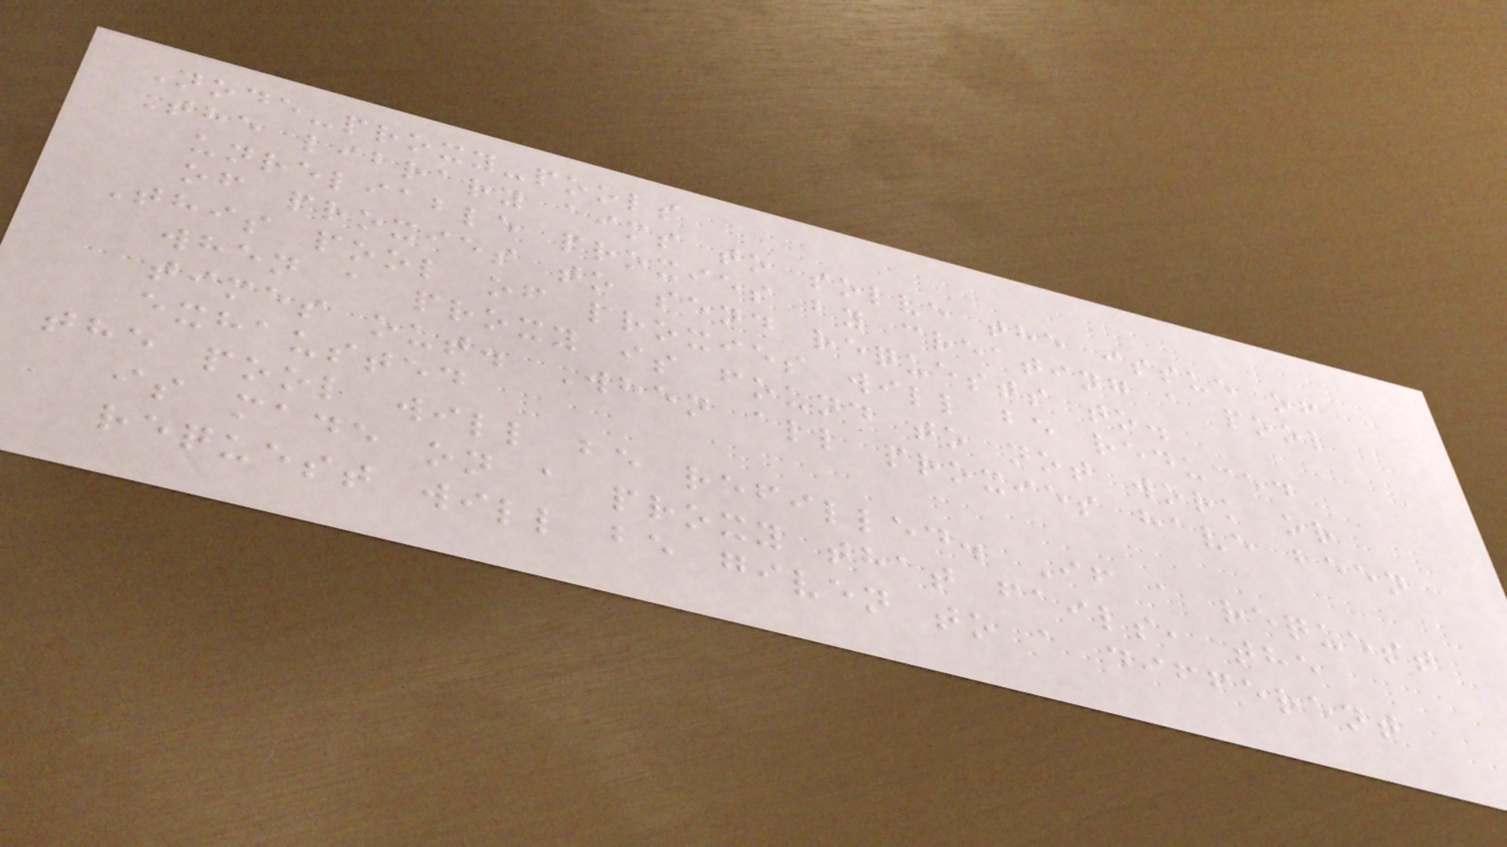Node-proxy-pools
The library aims to solve the issue of
unreliable proxies by creating a pool
of proxies to send requests to.
This pool of proxies will be reduced
when a proxy is found to not work or
times out. When all proxies have been
exhausted
the pool will be refilled. If a request
is made on a proxy that fails, the
request will be given to a different
